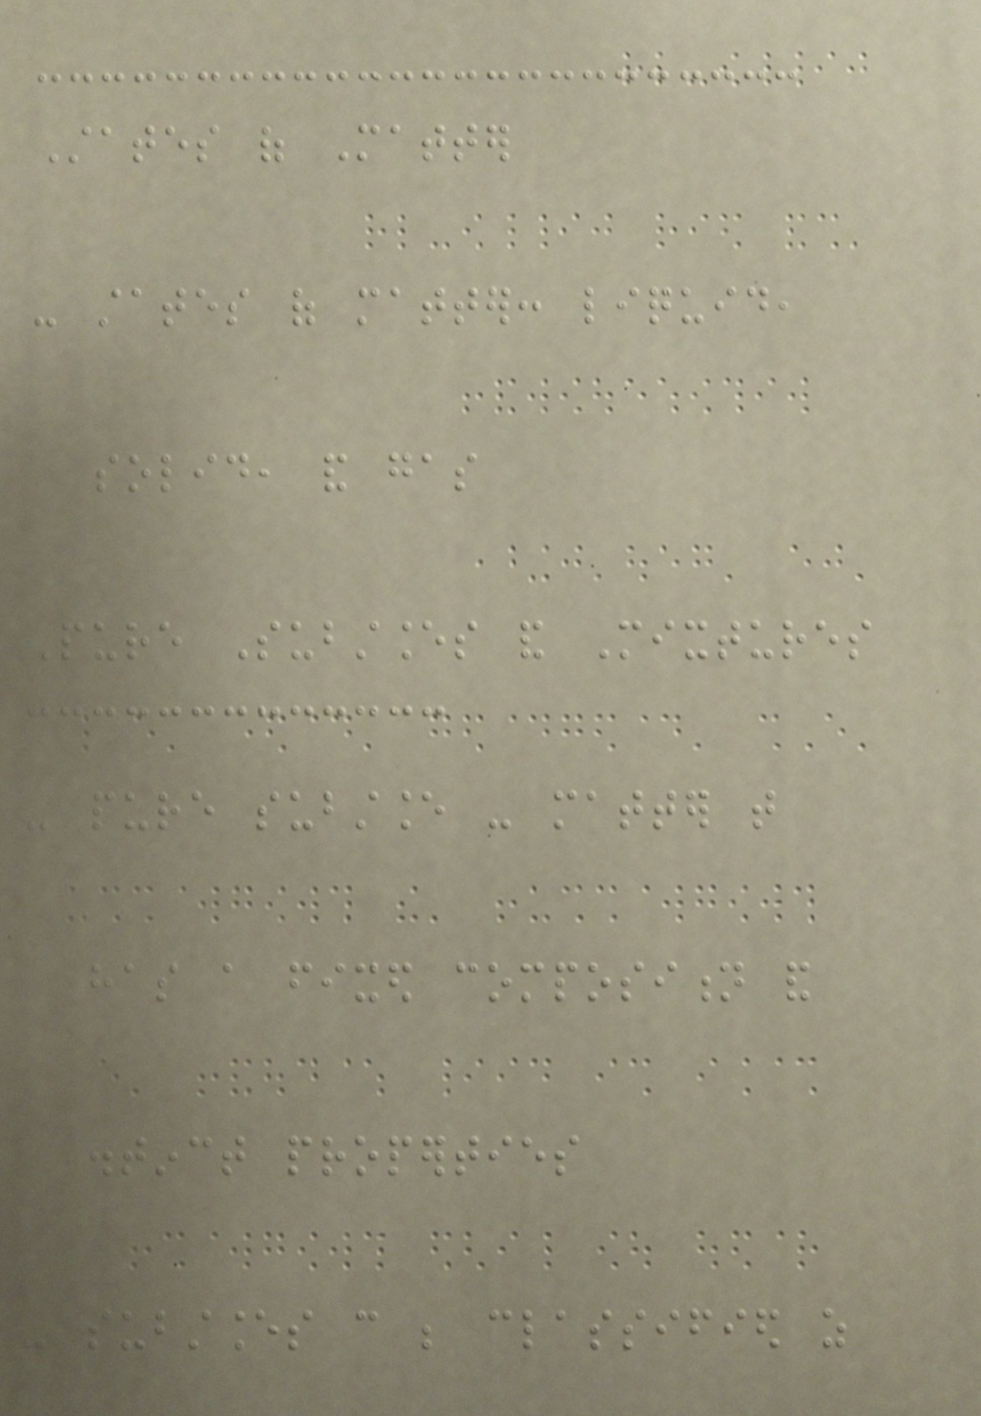States of Matter
- states of matter: liquid,
solid, and gas
Pure Substances and Mixtures
- pure substance - matter that
has a fixed composition and
distinct properties
- substances can be classified as
